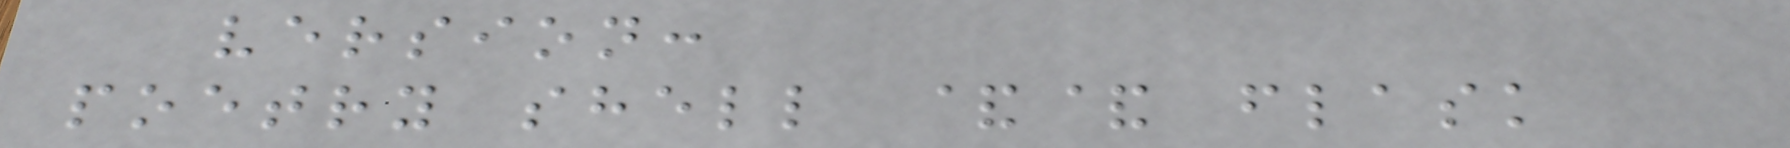version:
poetry shell && flask
